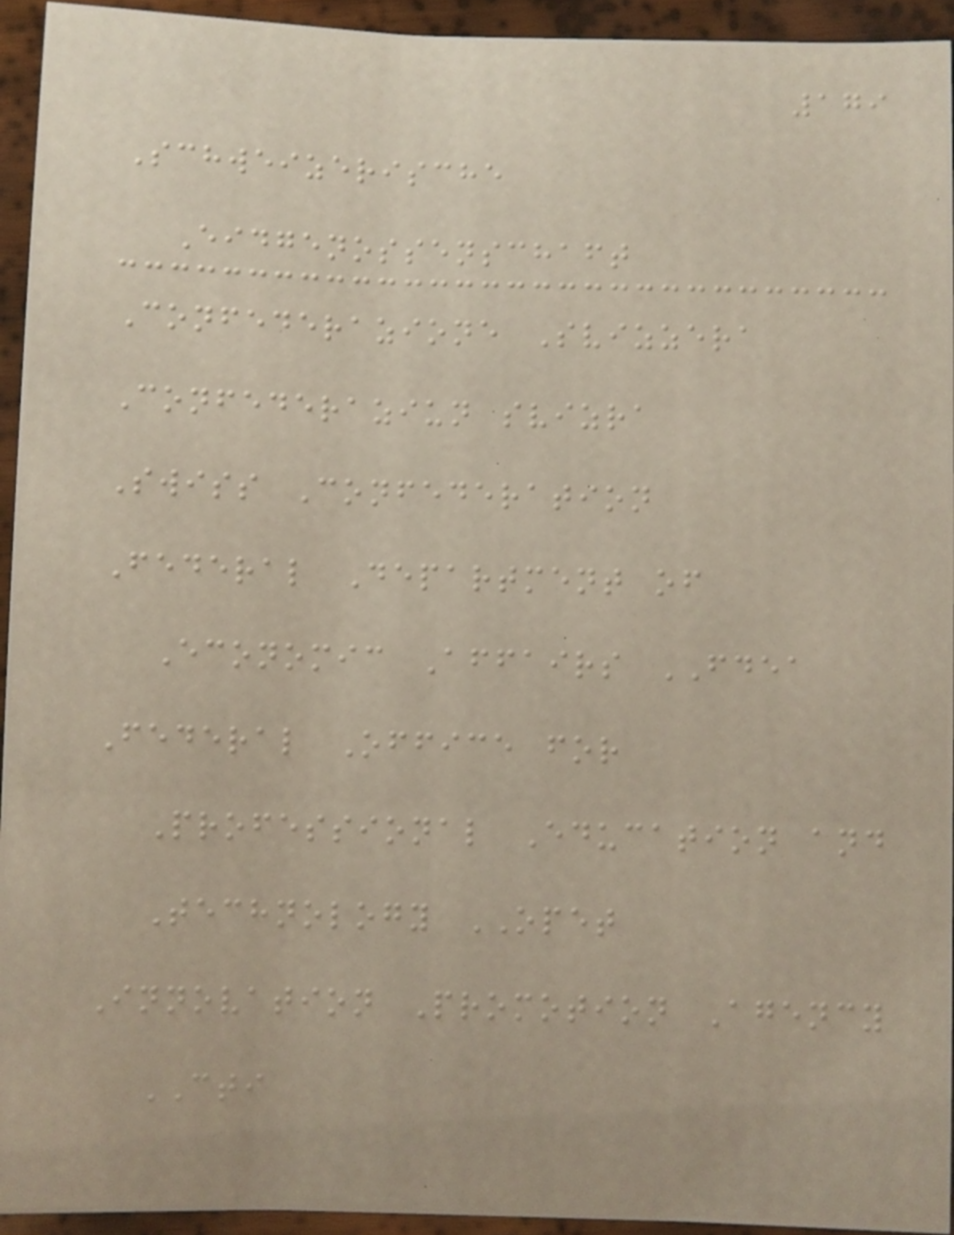179
Schweizerische
Eidgenossenschaft
Confederazione Svizzera
Confederaziun svizra
Swiss Confederation
Federal Department of
Economic Affairs FDEA
Federal Office for
Professional Education and
Technology OPET
Innovation Promotion Agency
CTI
